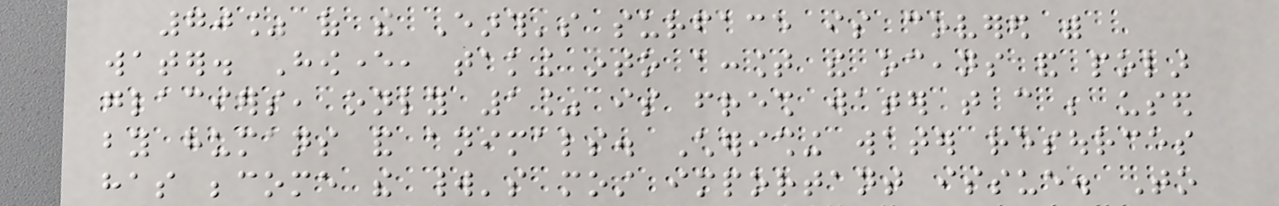70% of the Earth's surface is covered with
water. However, taking into account the oceans and polar
glaciers, only 1% is fresh water that can be used
by humans and animals. Cherishing water resources
has become the world's most important issue. To
